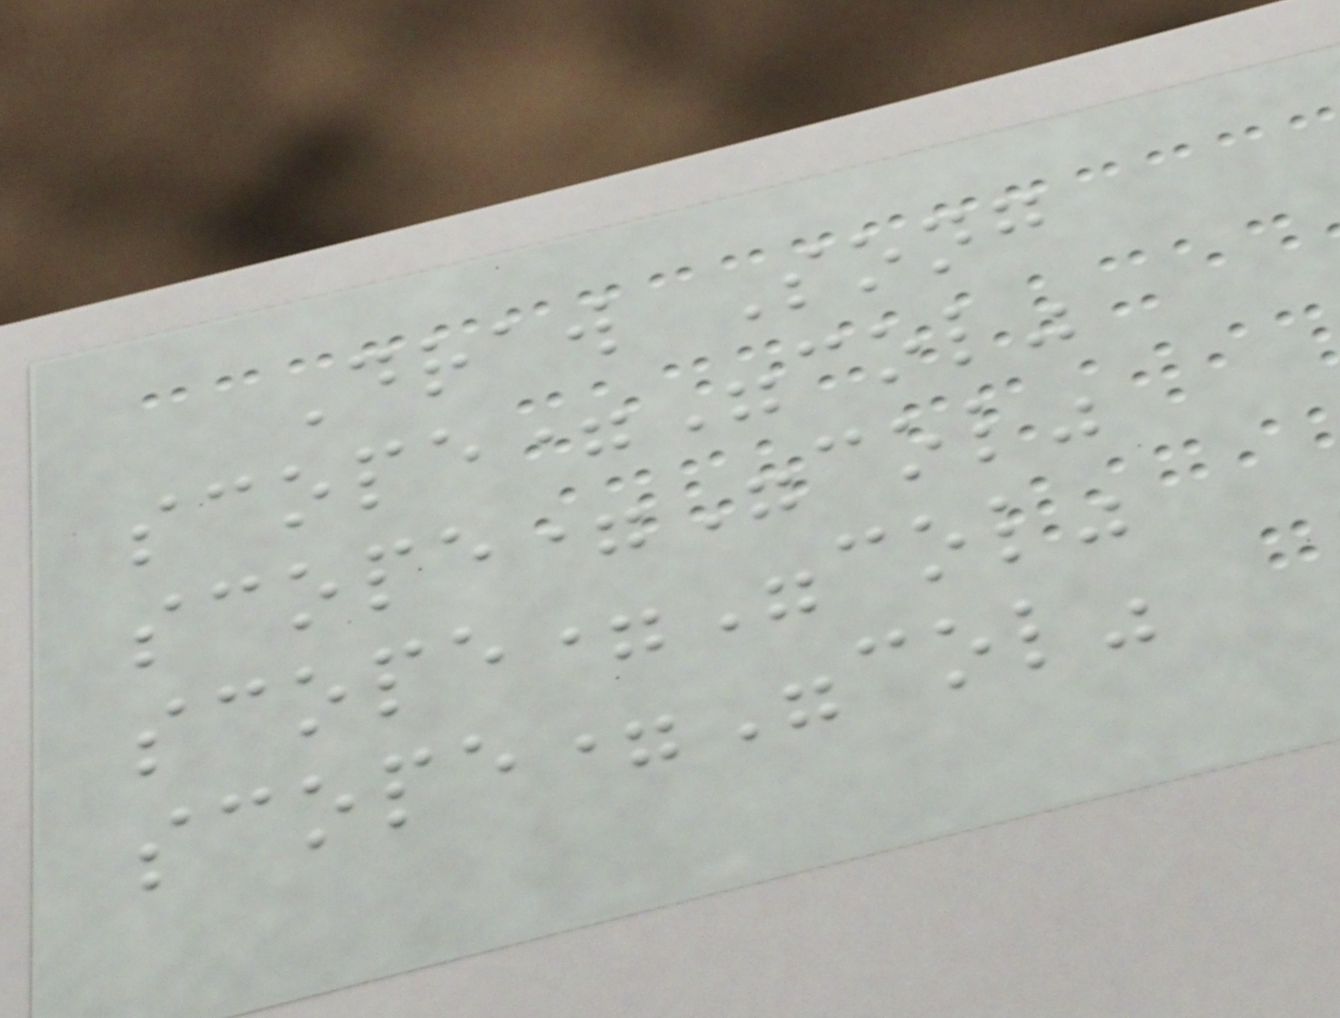Draw Song
scope="col"
scope="col"
scope="col"
scope="col"
